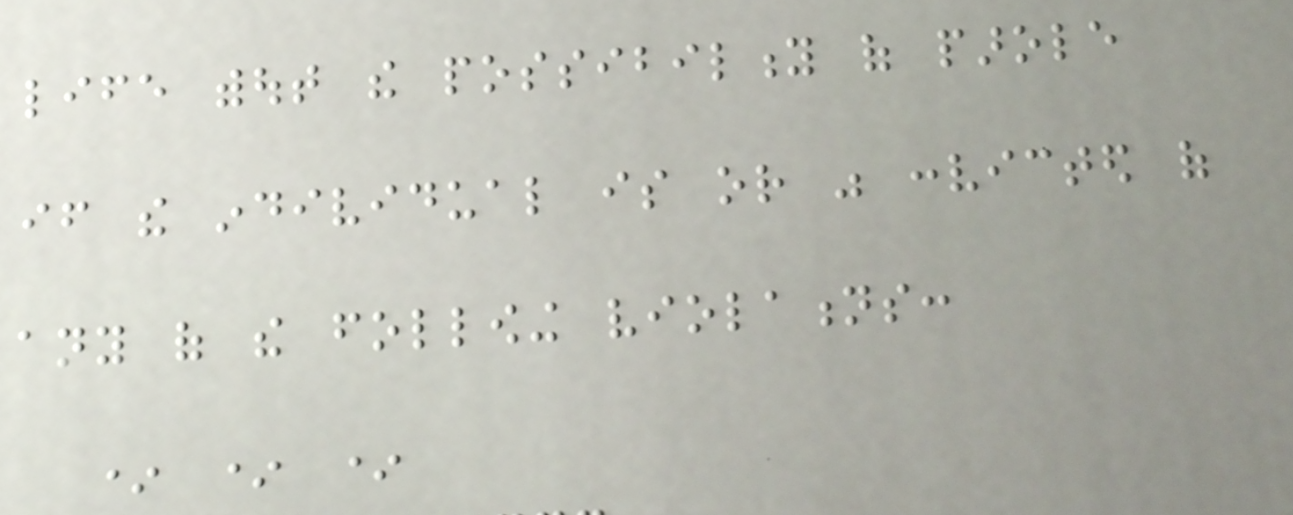life without the possibility of parole
if the individual is or was convicted of
any of the following violations:
* * *
